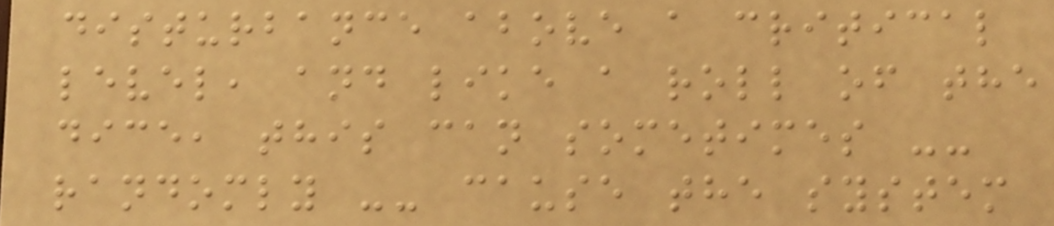disturbance above a critical
level, and like a roll of the
dice, this can sometimes --
randomly -- cause the system
